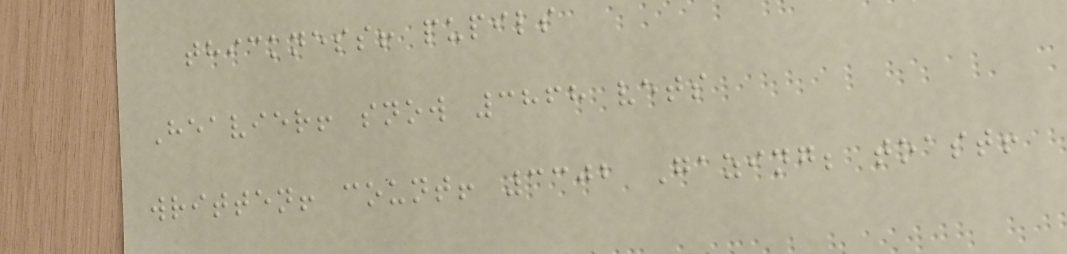thickness! pupils
Heavier! snow 3868 vets
written! count! 3302 Gazing; toast!
